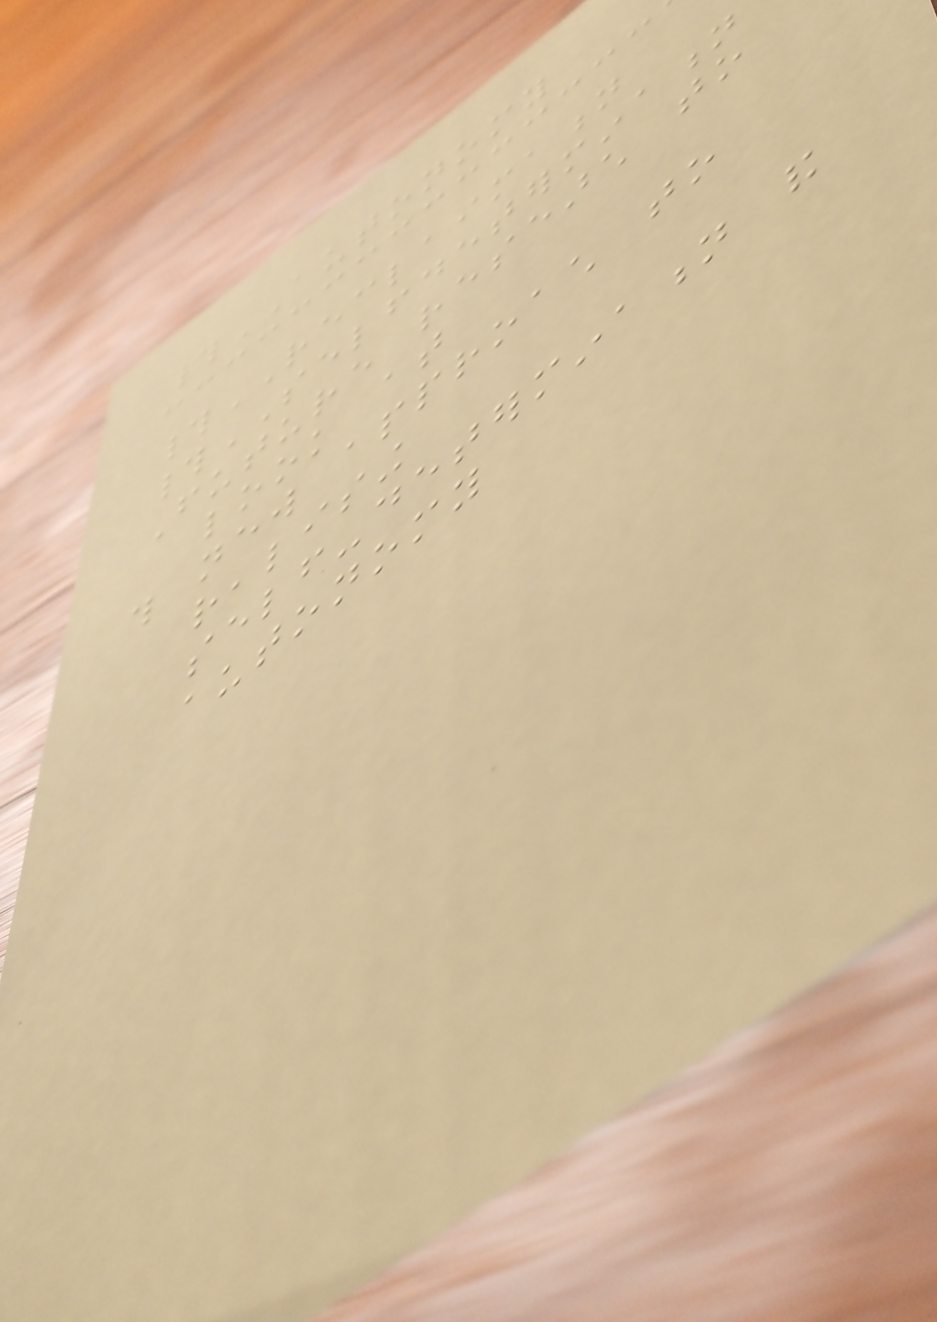#AUTONOMY
#RECLAIMATION
#SELFDETERMINATION
Future research to
look at
this new approach to
realising
self-determination and
autonomy
